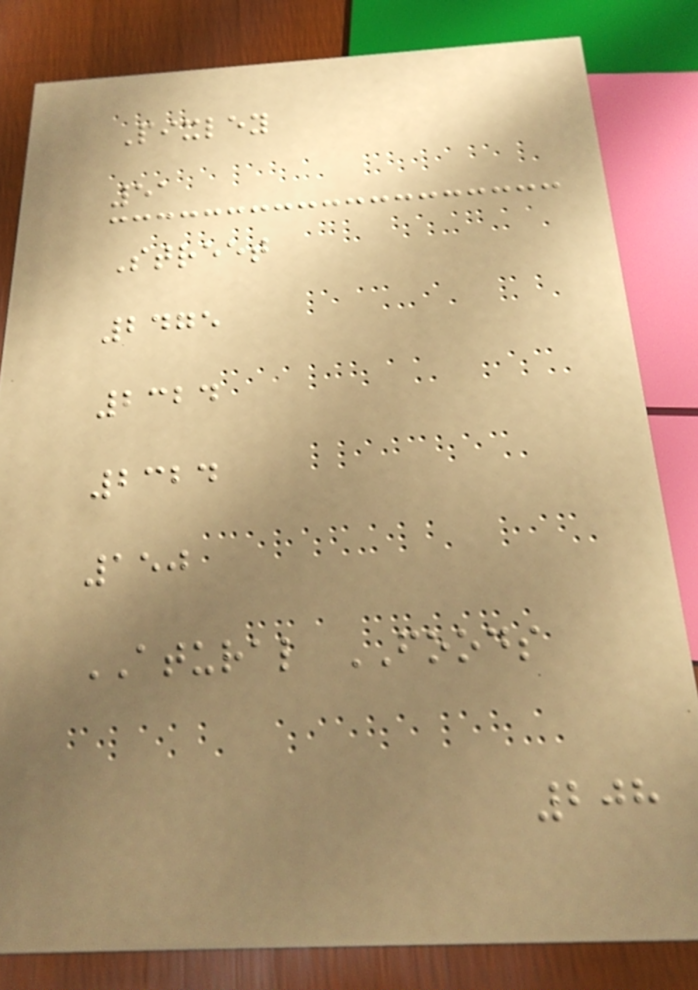Pixley
51
Street
2475
2324
2324
150
ATURAL FOODS
208
